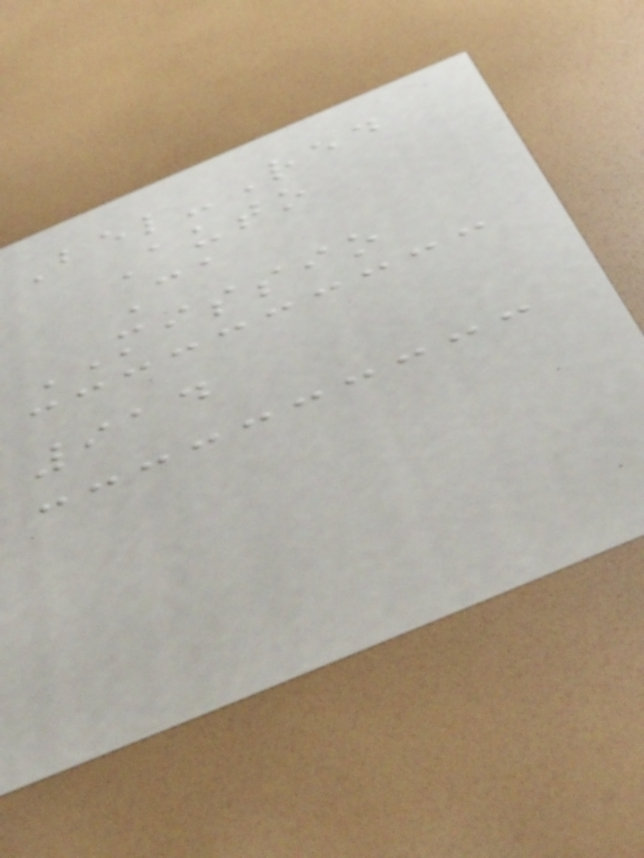Bel-Red
Auto
Ca
MISSIO
914
